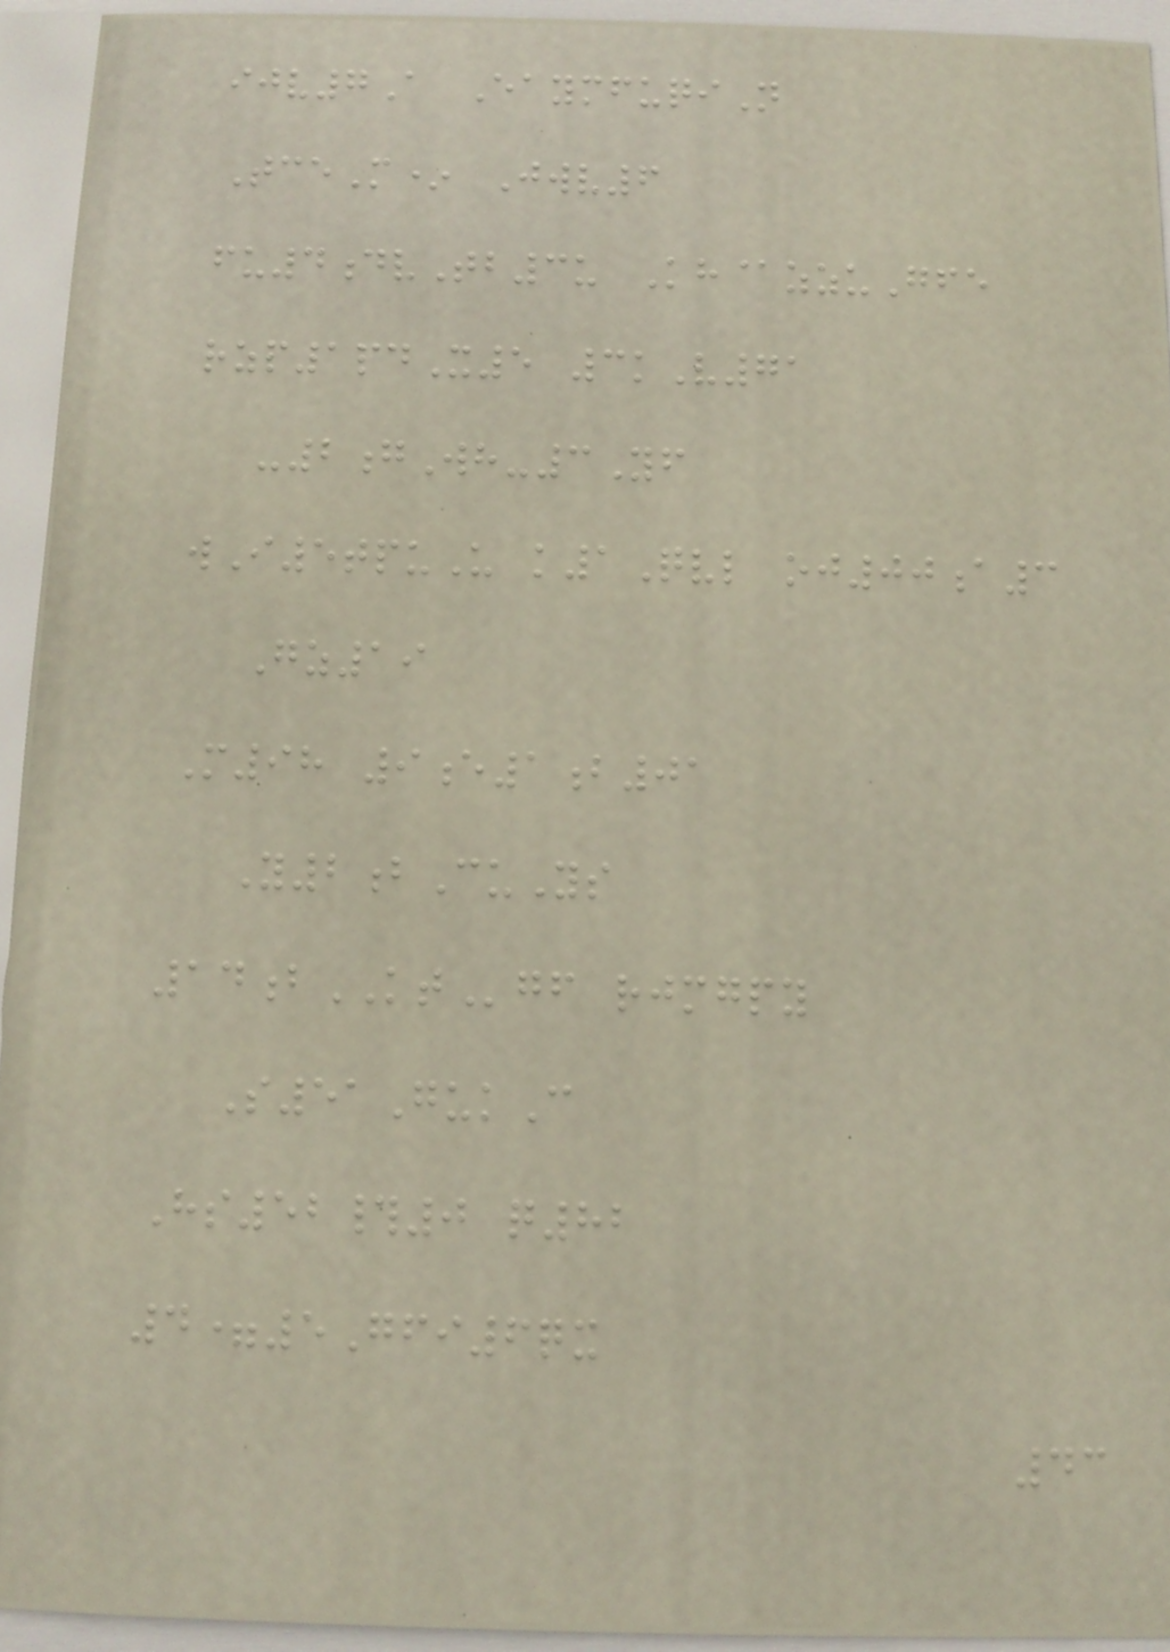ijv7A EaymfuqiN
TceM* Jwv6
fu4dvTb3u Kh@zzuGfe
rzp1pdX5 3kV71
-2gWh-3Yf
wI5tpuU k1Qvl oj00a3
Gz19
M98 9e1b01
Y2bCuYs
14bKTgf rjmgpy
S51GukC
Hs52#0 q82
4=5Gfi6qx
43
